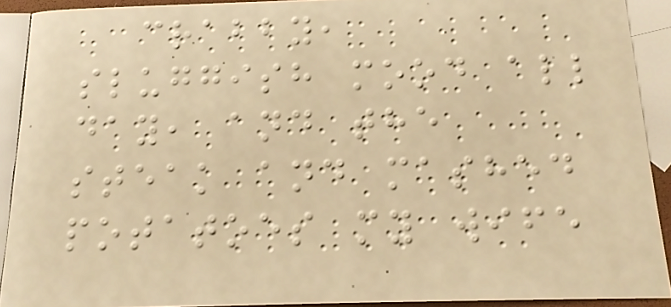crabby,
sluggish mood all
day, and the
steak and mashed
potatoes my wife
